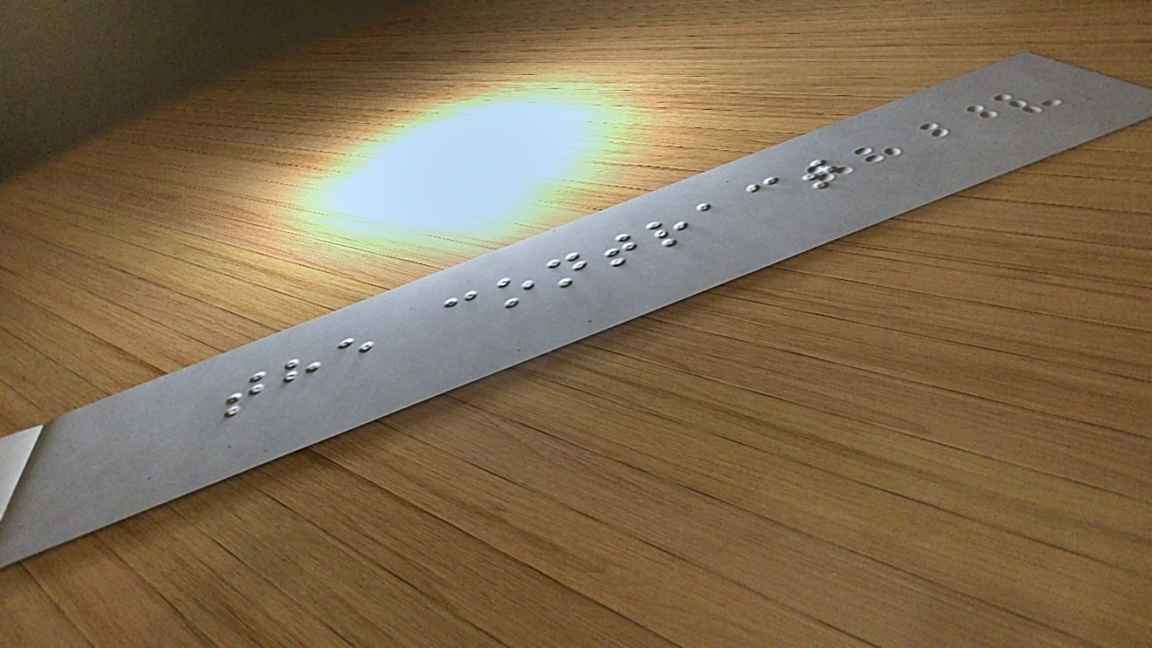the contract
